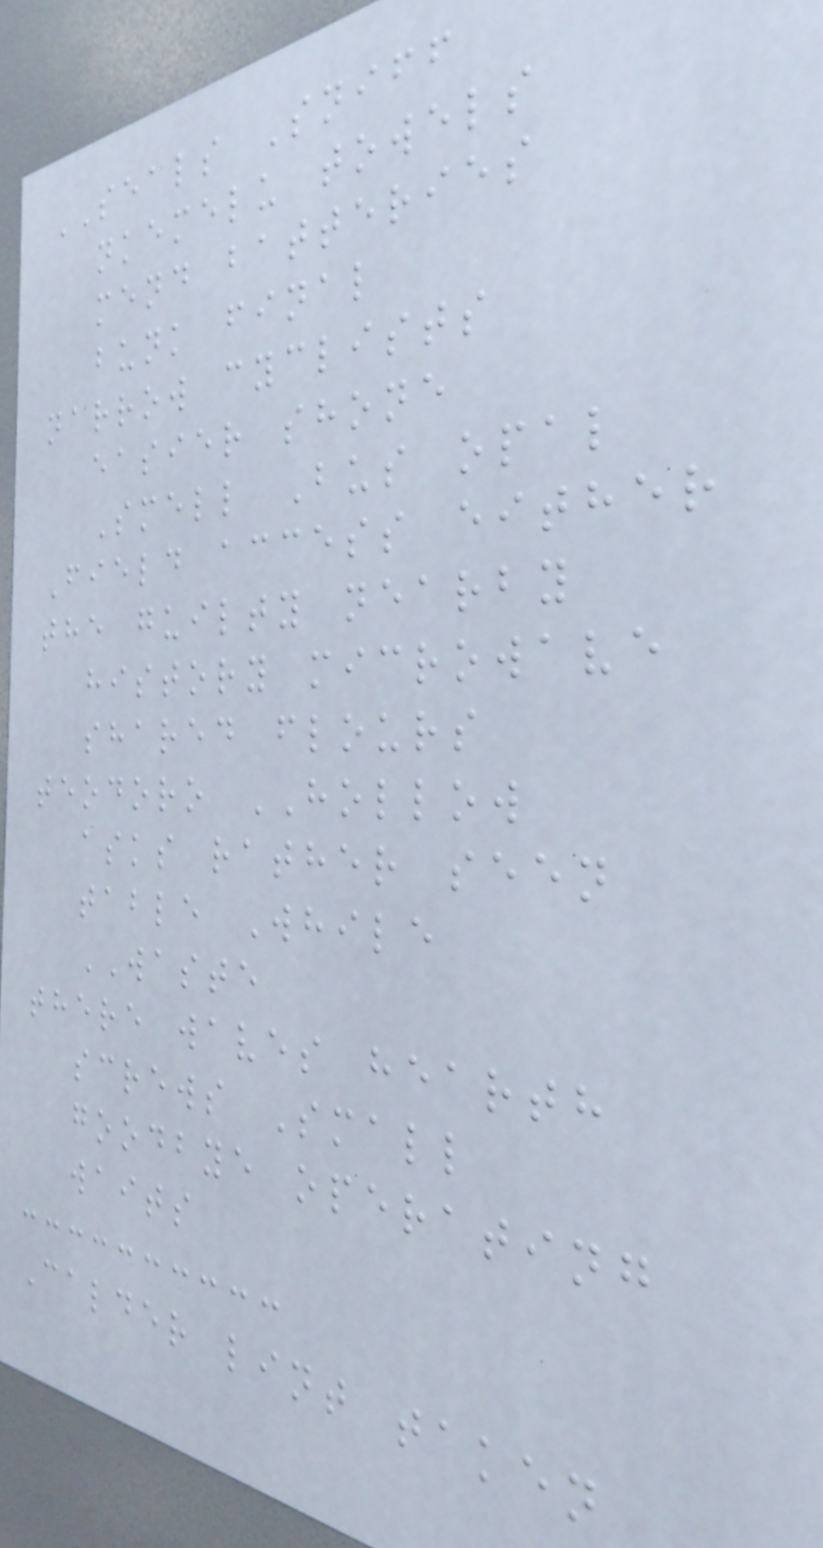SEALS Sniff
nkemelu towels
mend batteries
bunk final
narrow cyclists
easier shone
Smell Bus opal
Field access either
the guilty nearby
history microwave
shared flours
teodoro HOLLOW
asks rather seen
table While
WASTE
there waves hearth
screws Small
goodbye operating
waits
Calder lint taken
